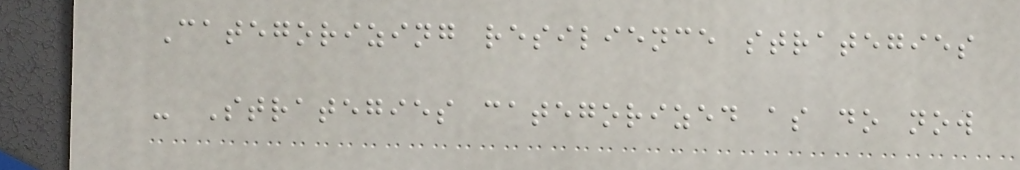Categorizing resilience strategies
- Strategies categorized as do now
